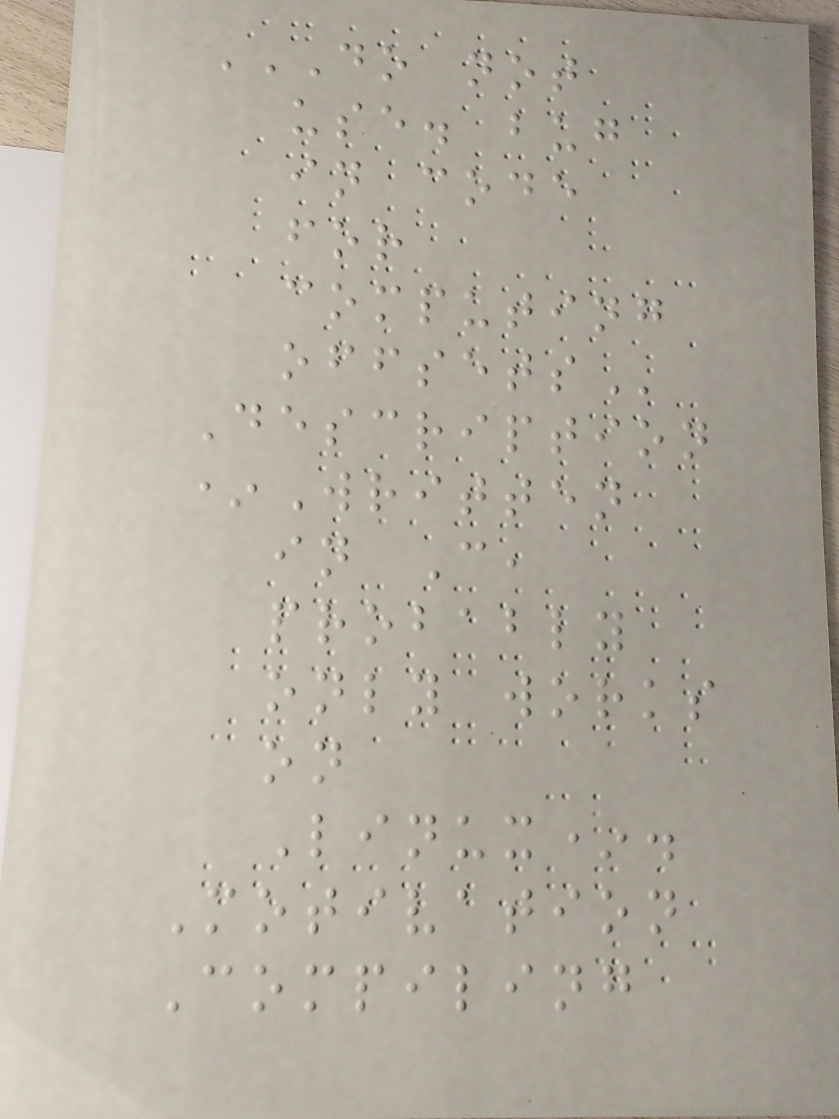DO NOT
USE. BUG
IN CODE
FOR
COMPUTING
OFFSETS
Description
*Written
in C,
probably
only works
on
Linux*.
Motivation
Compiling
